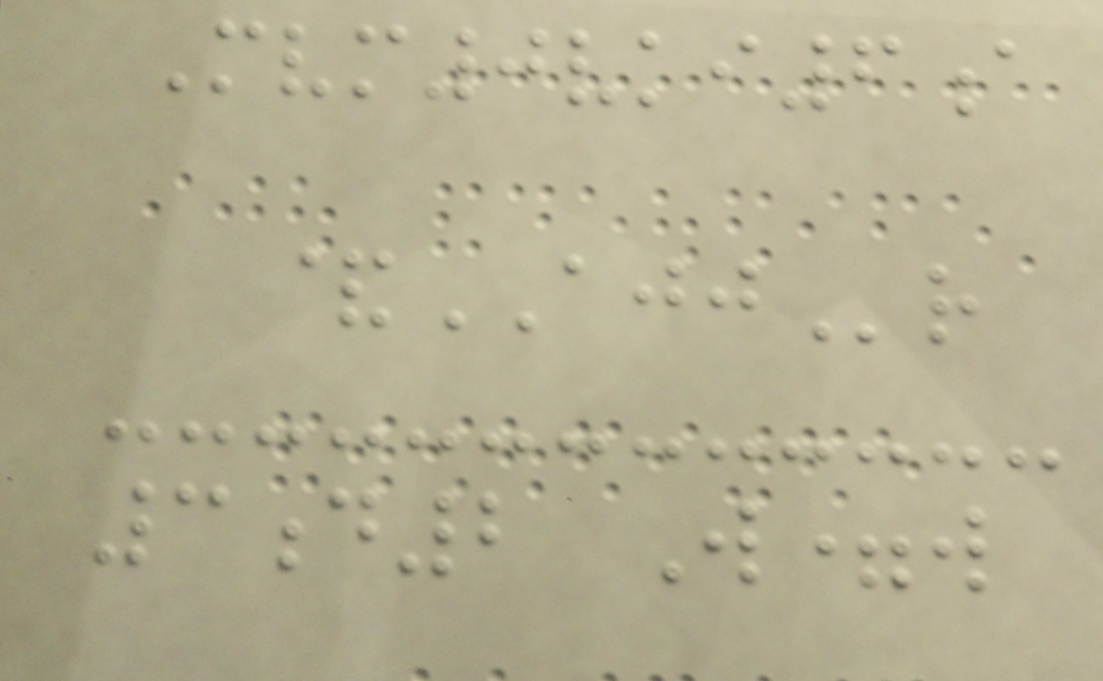Mvm0vki6a
&AJJr
3d2 W=w
